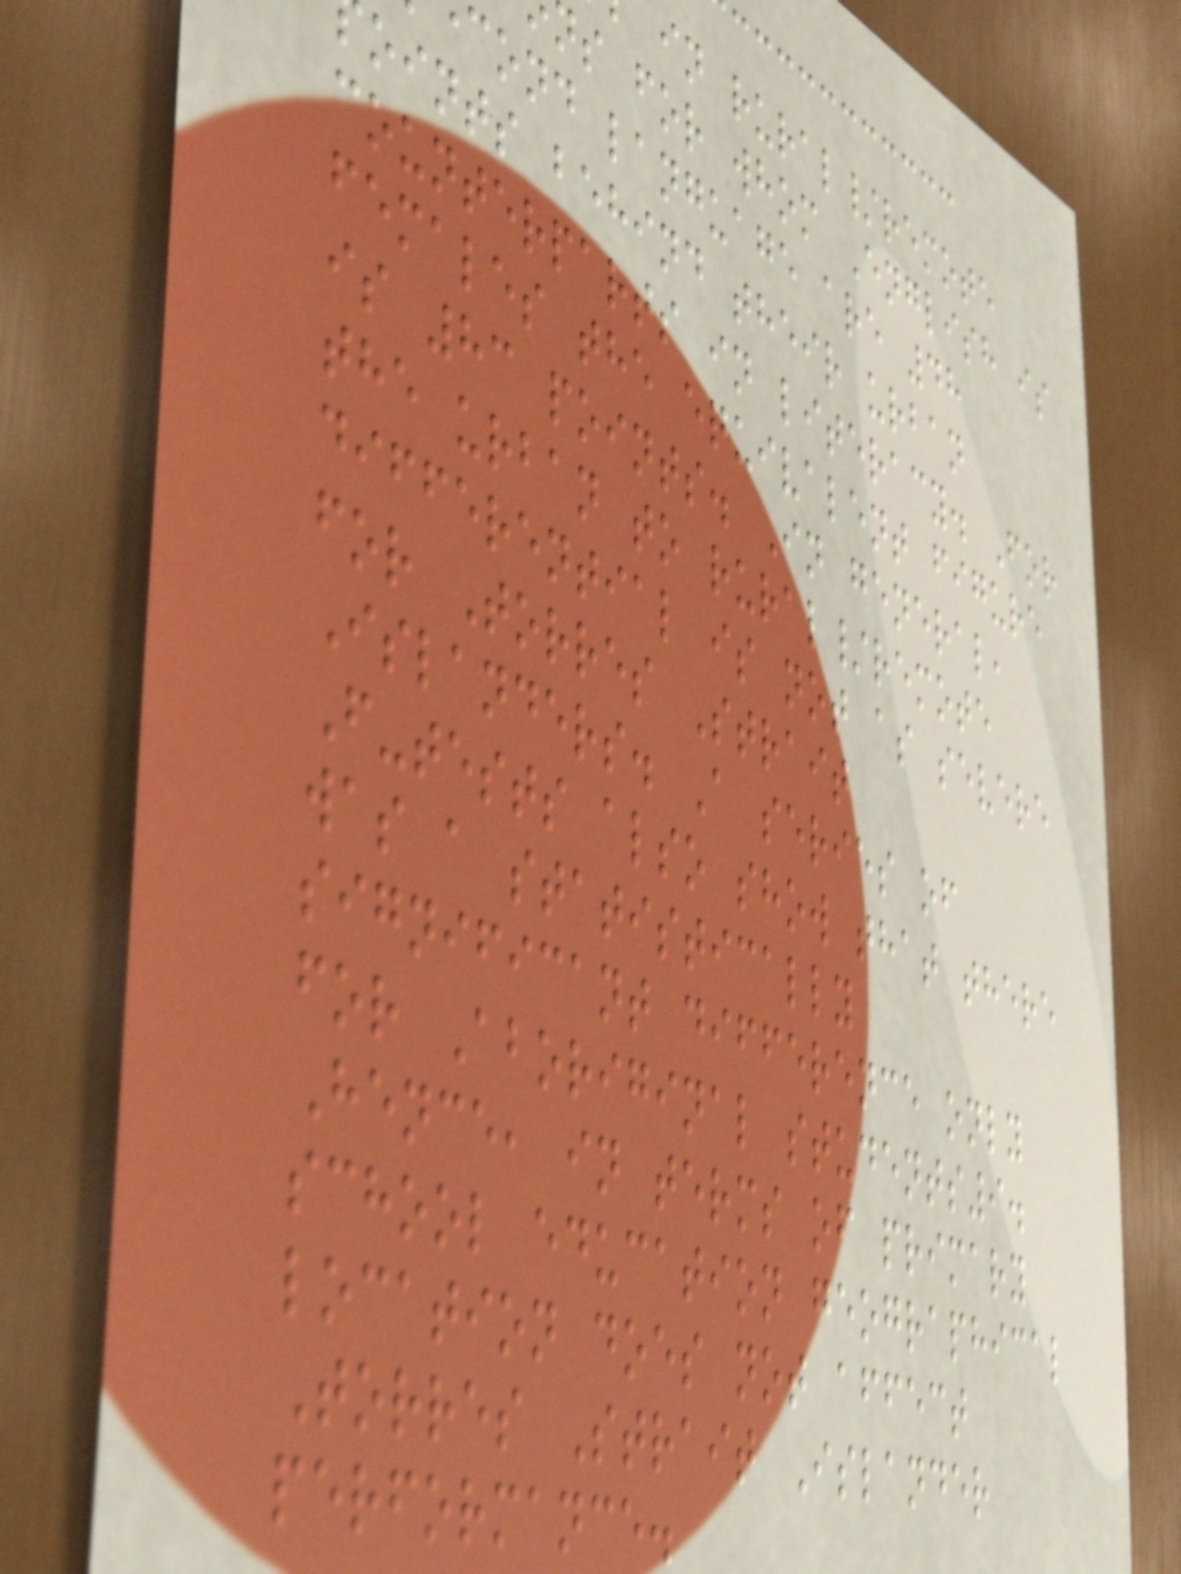in rural/remote
ns for whom English is
cond language are 48
oints behind their urban
counterparts in literacy. For
females the equivalent figure
is 83 points. In general,
the urban to rural/remote
differential is not as severe
for Torres Strait
Islanders. A series of
F-tests also show that there
was a statistically
significant difference only
for Aboriginal students9.
Hence, in terms of primary
school education geographical
location does not affect
Torres Strait Islander
performance.
